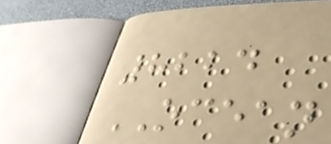8224
OCEAN
